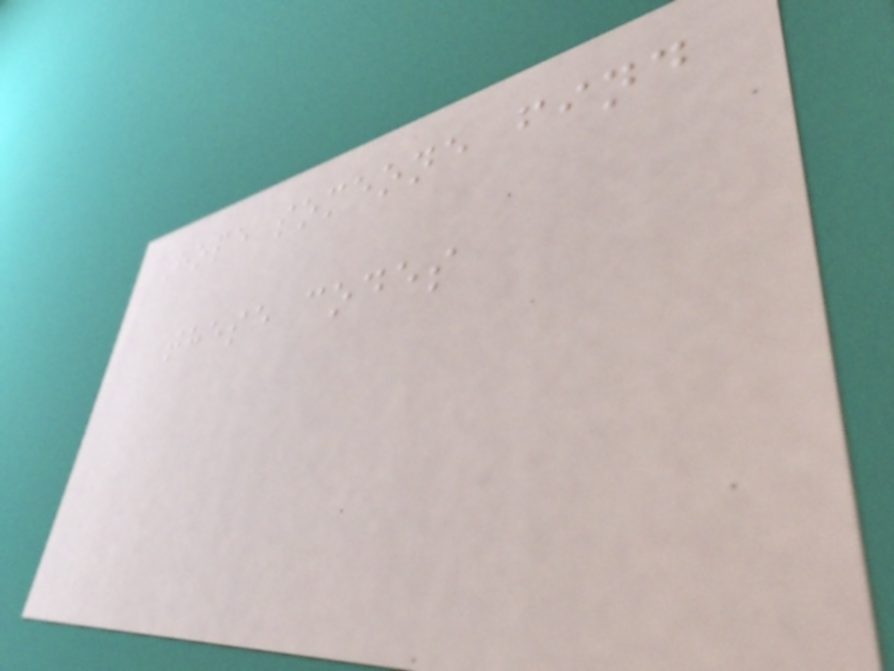Hope someone find
these codes
